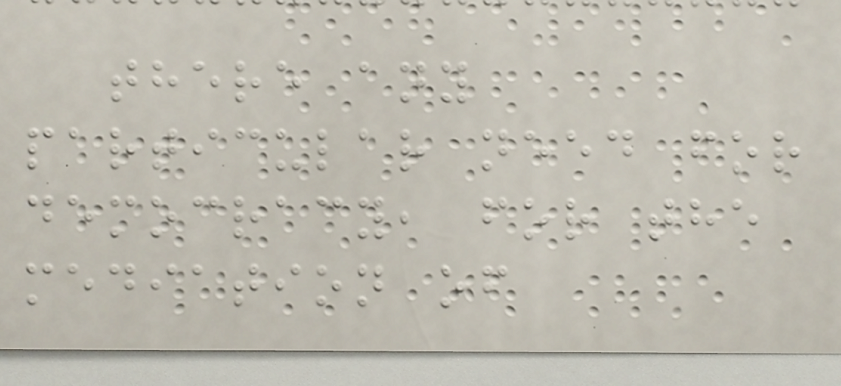there any
particular need for
democracy, for the
mediation of
